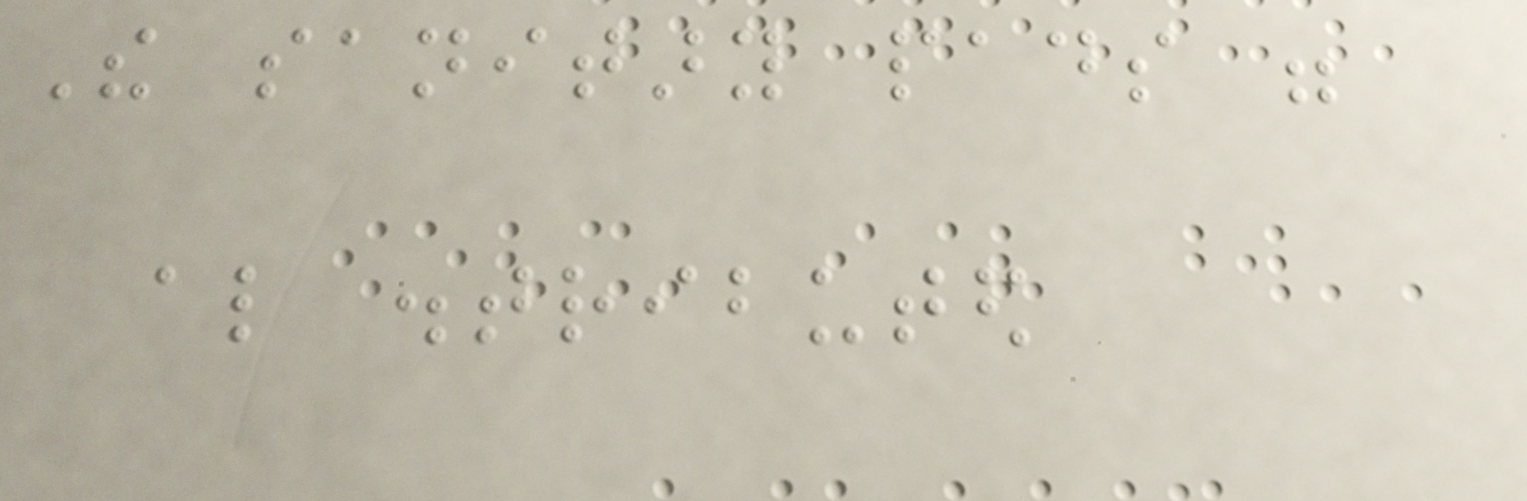The sanitary pads were
also distributed
